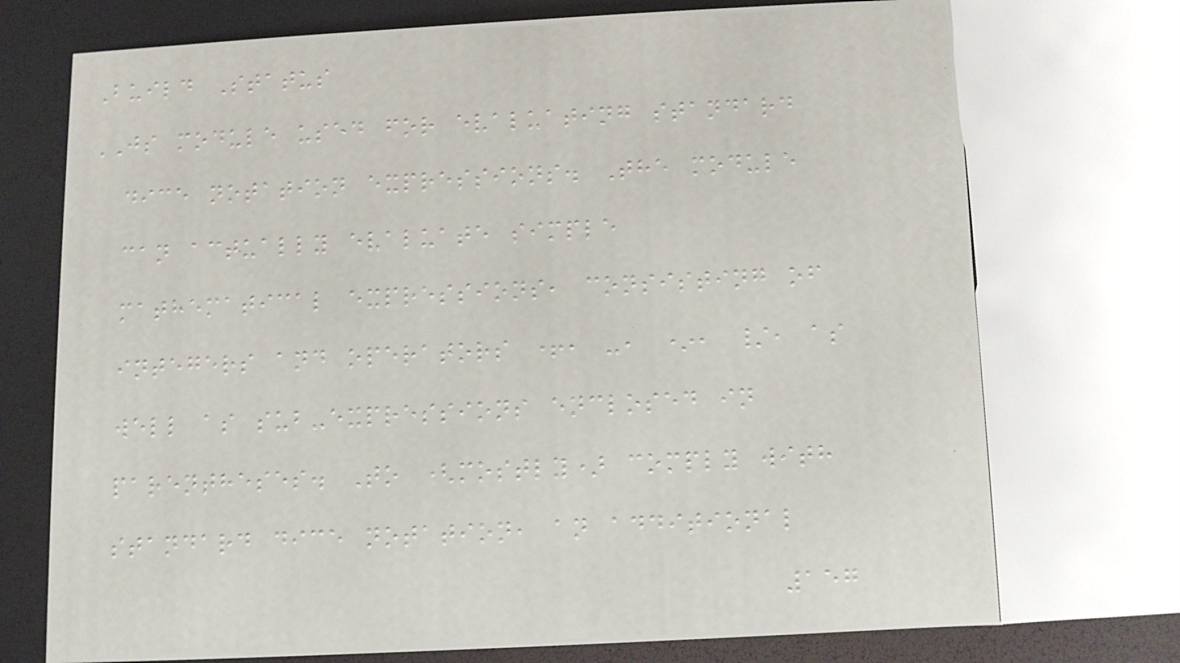Build Status
JS module used for evaluating standard
dice notation expressions. The module
can actually evaluate simple
mathematical expressions, consisting of
integers and operators +, -, *, /, as
well as sub-expressions enclosed in
parentheses. To (mostly) comply with
standard dice notation, an additional
157
